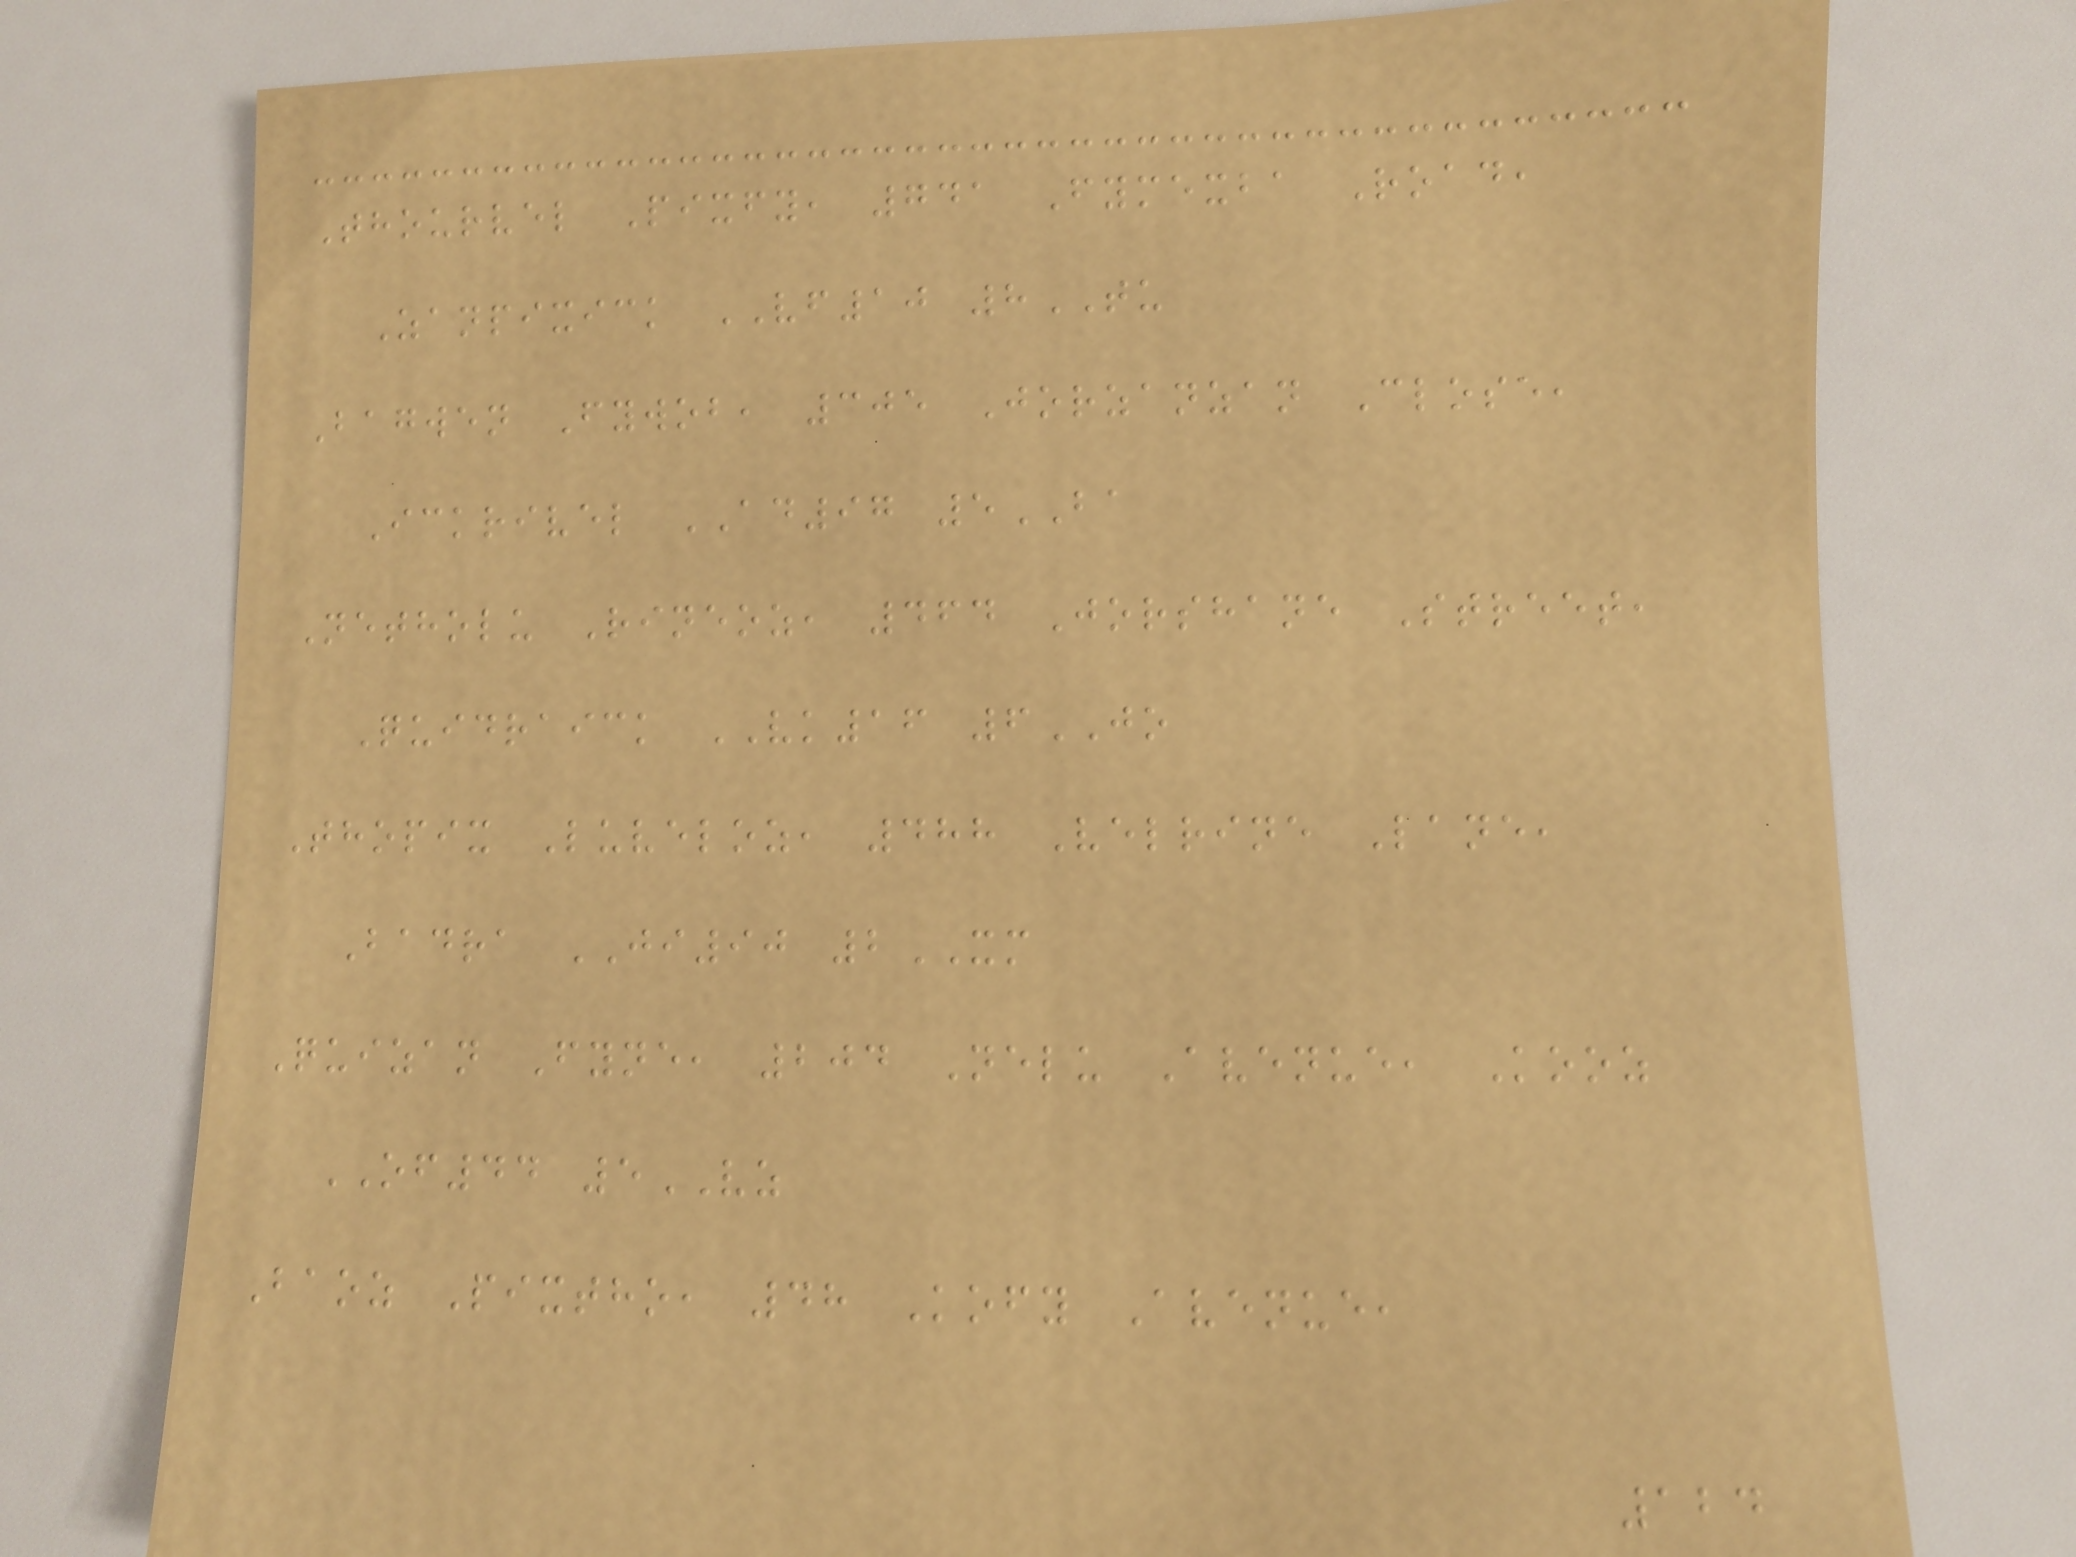Thourvel Pixfy, 741 Fymexba Road,
Zanpixick VF10 8TU
Bagwen Fywob, 305 Jorzanzan Close,
Ickrivel AD97 5BA
Netholu Rineoz, 464 Jorshane Street,
Quidraick VK16 6JO
Thopix Luveloz, 488 Velrine Lane,
Badra JI90 2XM
Quizan Fyne, 204 Nelu Avenue, Kooz
OF44 5VZ
Baoz Pixtho, 48 Kofy Avenue,
124
